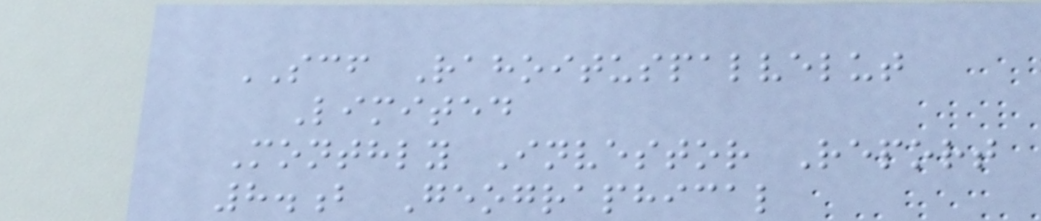SCF Rahoituspalvelut
Limited
Monthly Investor Report
8.b Geographical
